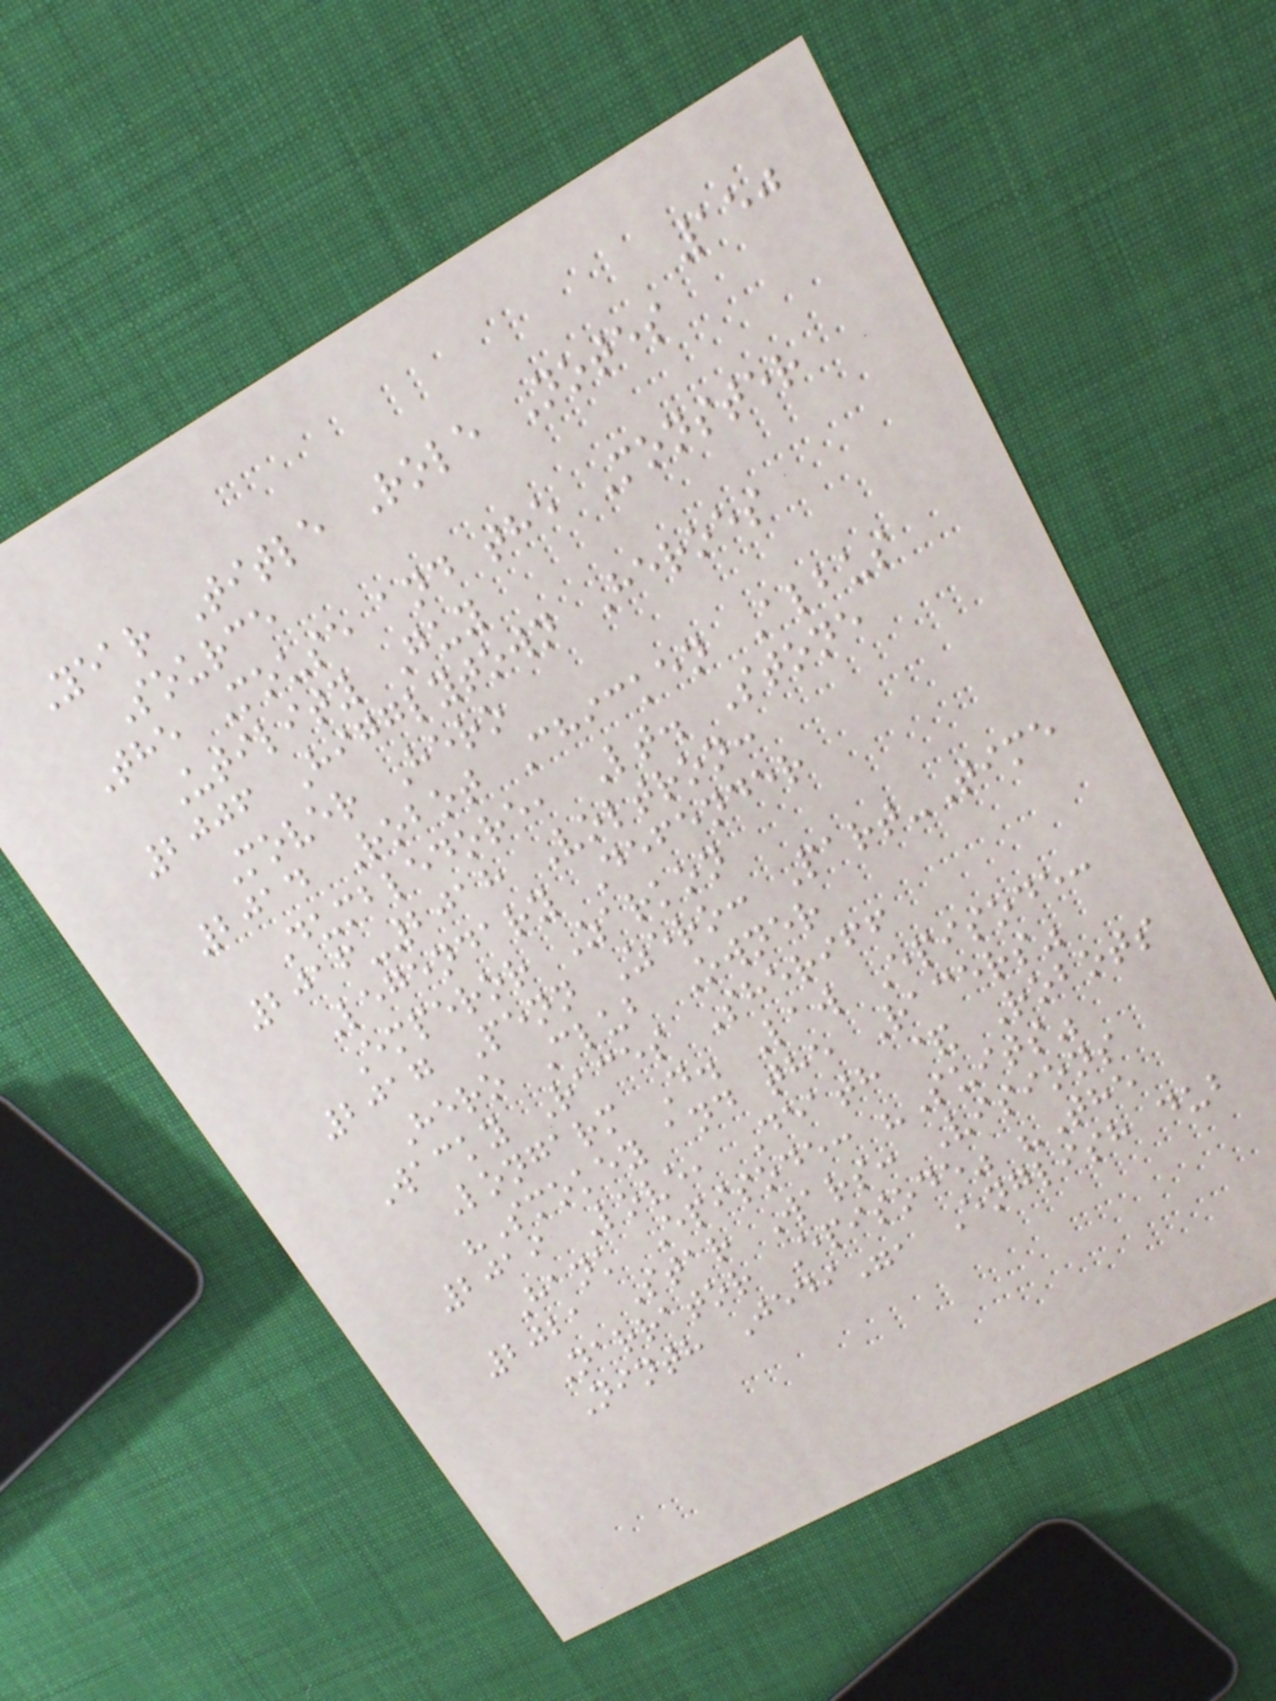150
Year Title Role Notes
Source
The Mouse and the Monster
Utility Guy
2006 Higglytown Heroes
Mover Hero
2014 Robot Chicken Albus
Dumbledore, Lt. Stone
2016-2018 Voltron:
Legendary Defender
Emperor Zarkon
2017 Penn Zero: Part-Time
Hero Club Owner
Wacky Races Sheriff
Longarm D. Law Episode:
"Smokey and the Racers"
2019 Love, Death & Robots
Hank Episode: "Suits"
2021 Star Wars: Visions
Narrator Episode" "The
Ninth Jedi", English dub
